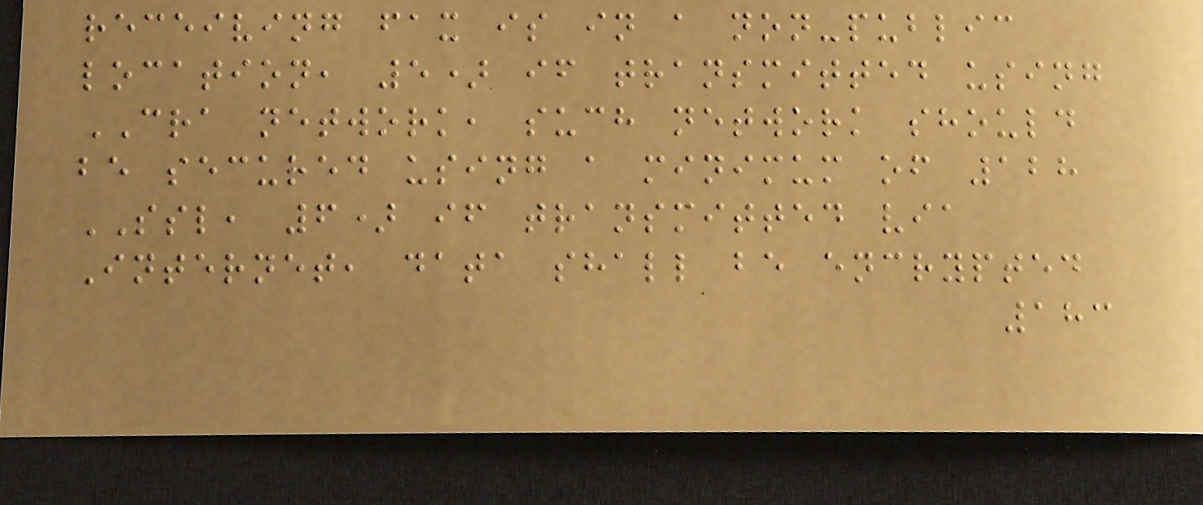receiving fax is in a non-public
location, 5) if transmitted using
CRA network, such network should
be secured using a minimum of 128
SSL, 6) if transmitted via
Internet, data shall be encrypted
183
